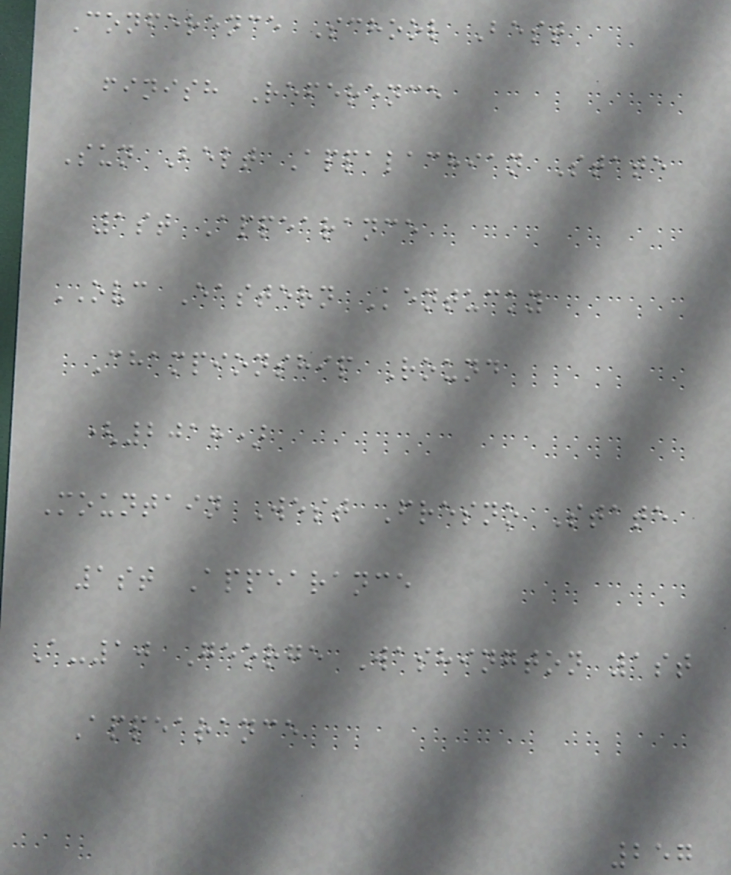Conference School Best
finish Reference
Sun Belt Appalachian State
1st Appearance
OVC Eastern Kentucky
Championship Round
(2018)
Mountain West Fresno State
1st Appearance
A-10 George Washington 1st
Appearance
257
